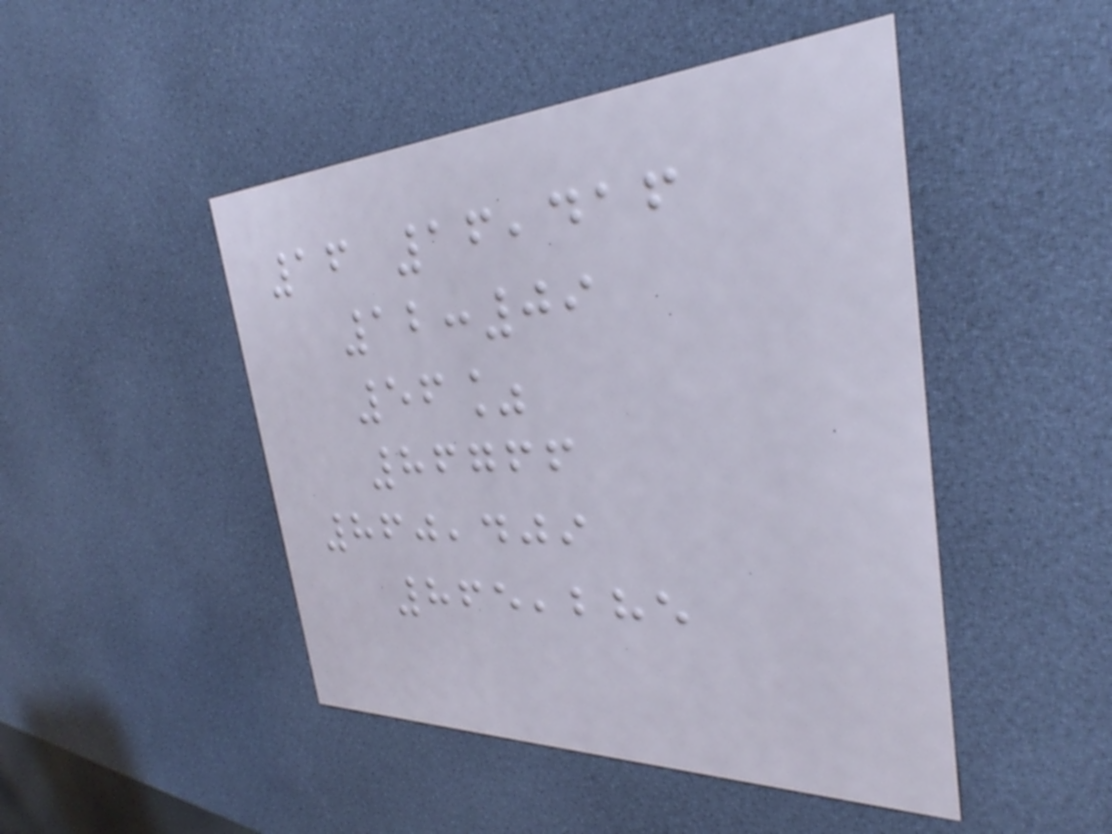16 16,416
12:09
56%
86766
860,409
865,285
